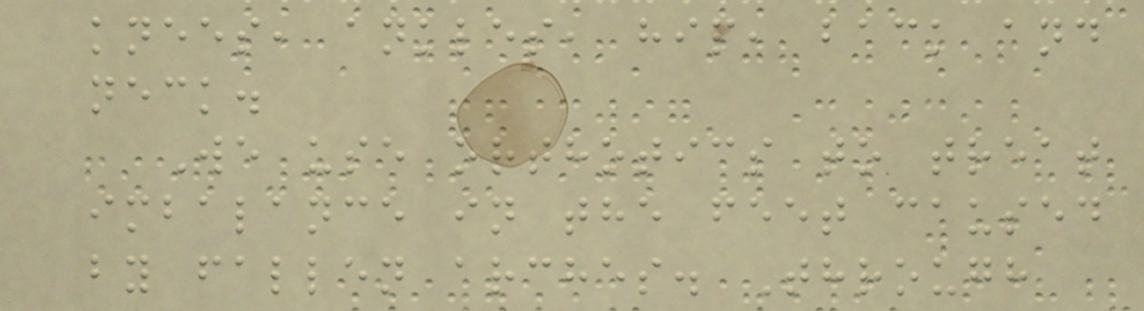knees, ankles, hip, back and
neck.
We use orthotics to treat
imbalance in the feet caused
by fallen arches. Through
